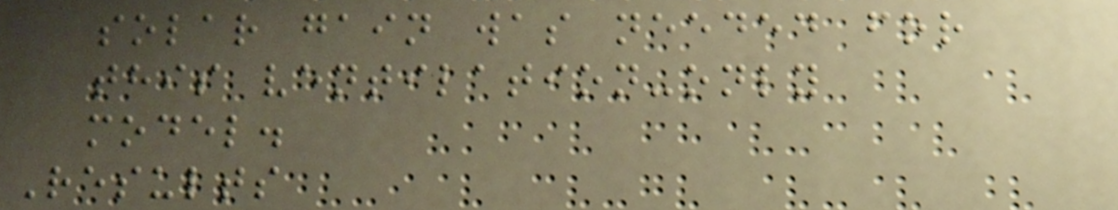solar gain was needed for
this ventilation-only
model.
Results
